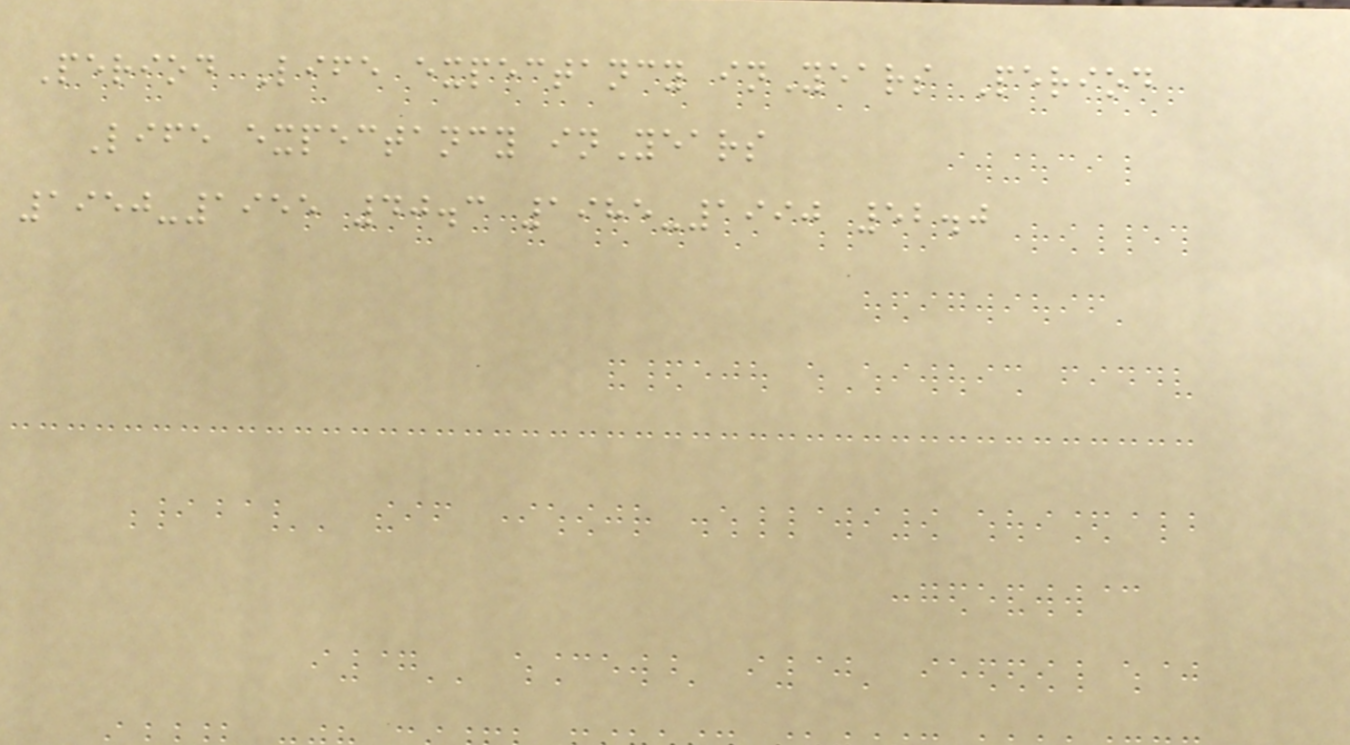Period Life expectancy inYears Period
Life expectancy inYears
1950-1955 40.3 1985-1990 52.0
